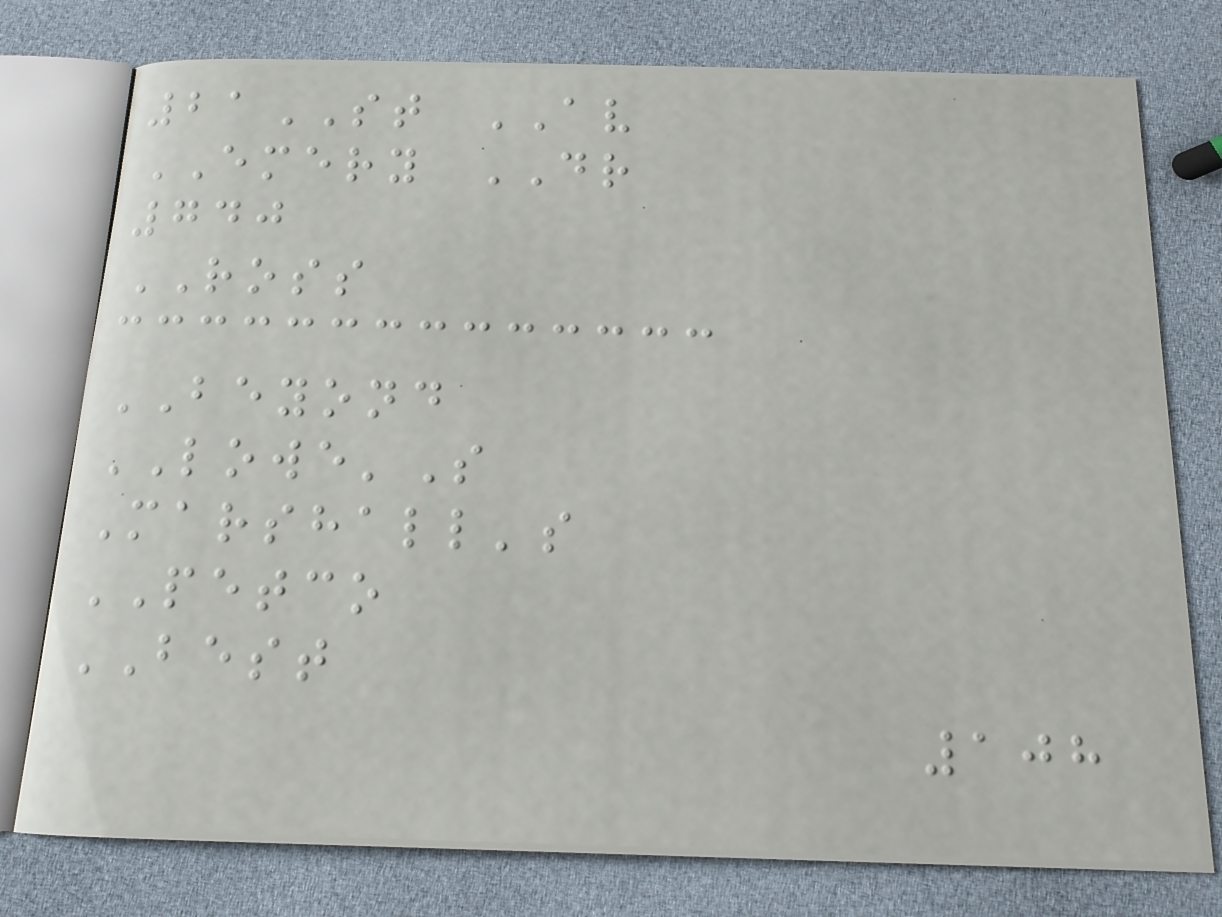21ST AV
EMERY DR
740
ROSS
BEYOND
LOWE'S
Marshall's
PETCO
BEST
108
